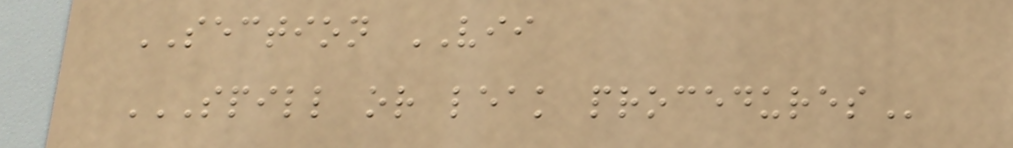SECTION VII
SPILL OR LEAK PROCEDURES
